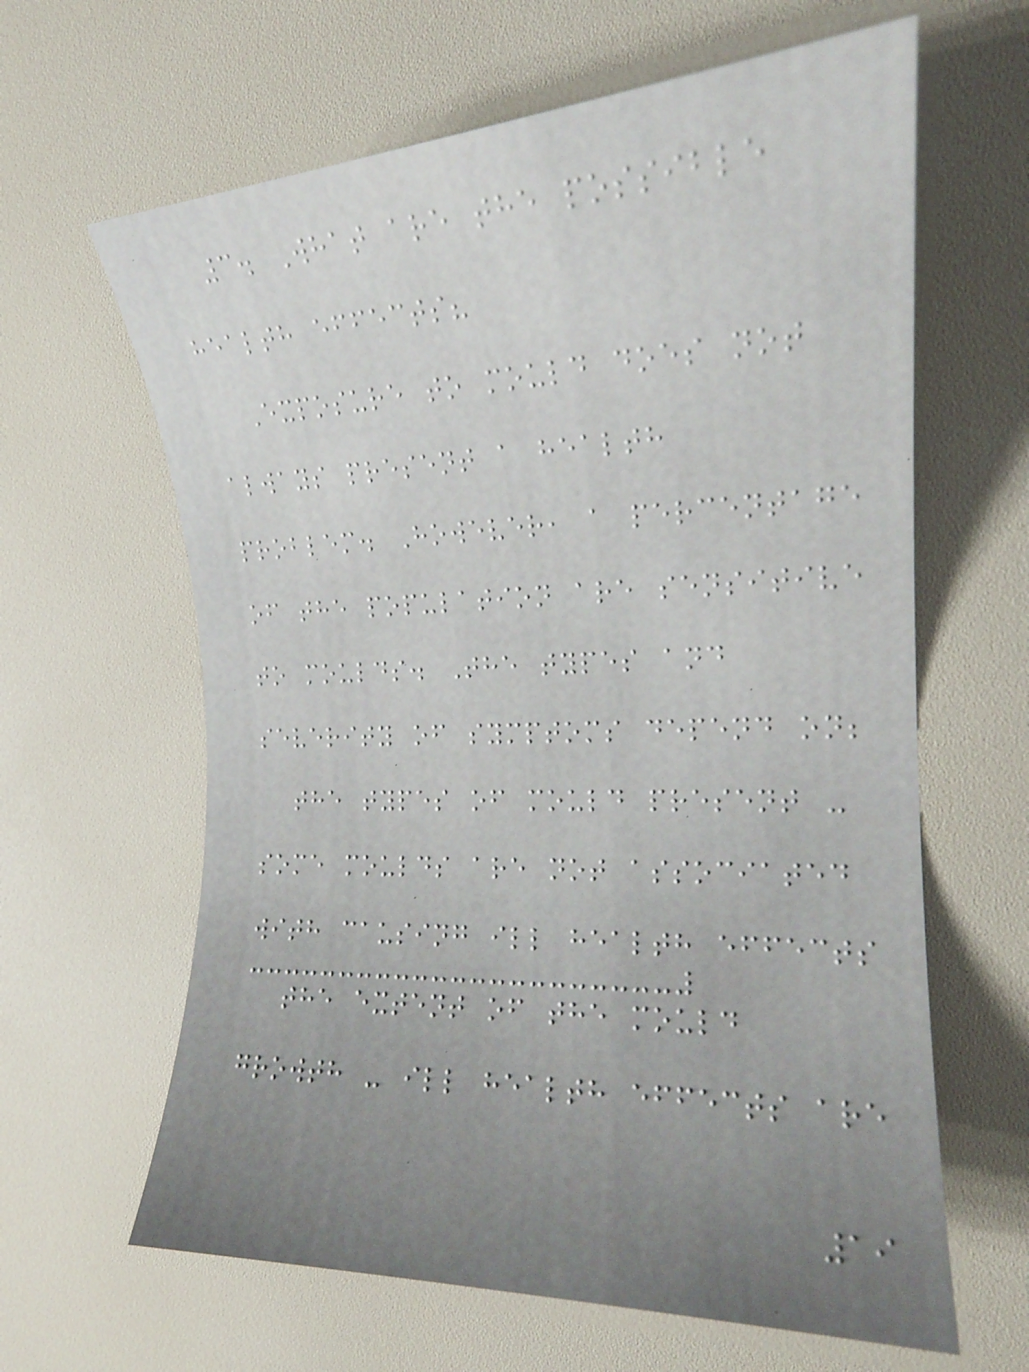3. What are the possible
health effects?
Exposure to mould does not
always present a health
problem. However, a percentage
of the population are sensitive
to moulds. The types and
severity of symptoms depend on;
the types of mould present -
some moulds are not associated
with causing ill health effects
the extent of the mould
growth - ill health effects are
19
